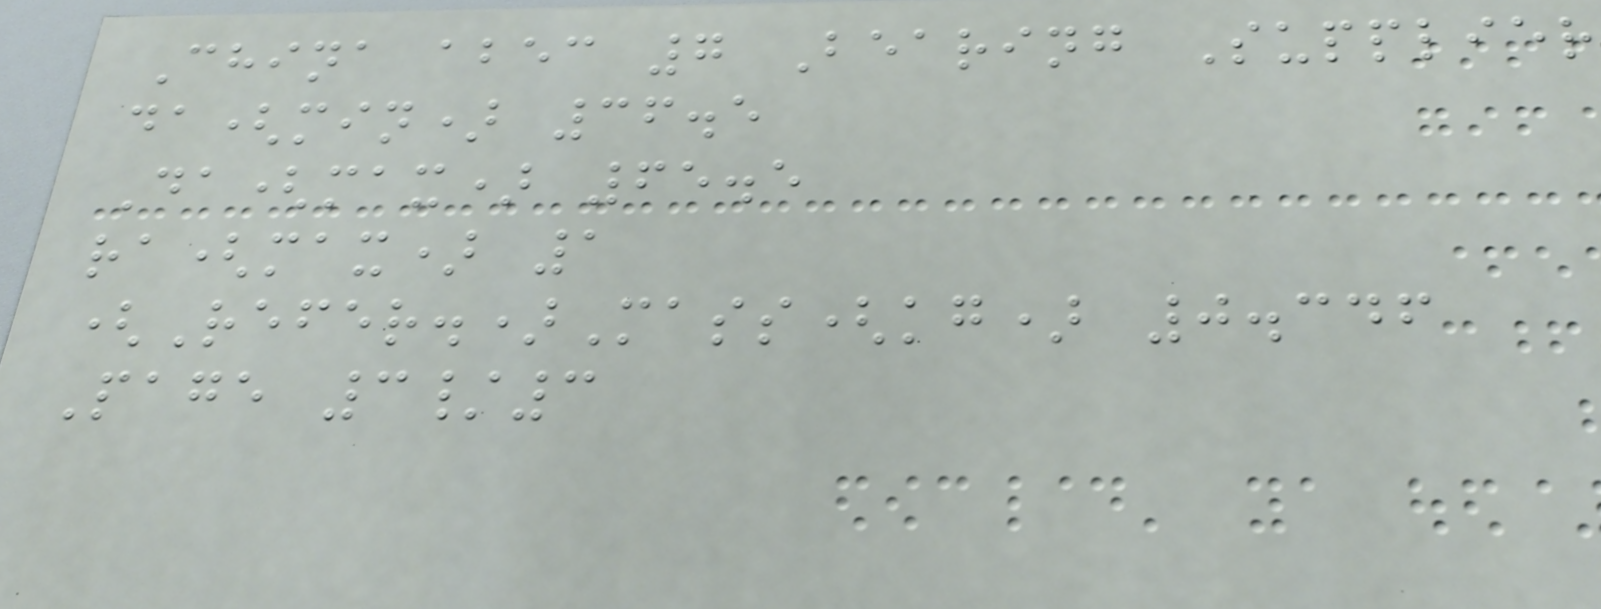China abec 7 Bearing Supplier
da(min) 36.5
Da(max) 65.5
ra(max) 1
(Refer.)Mass(kg) 0.346
Page 3/3
